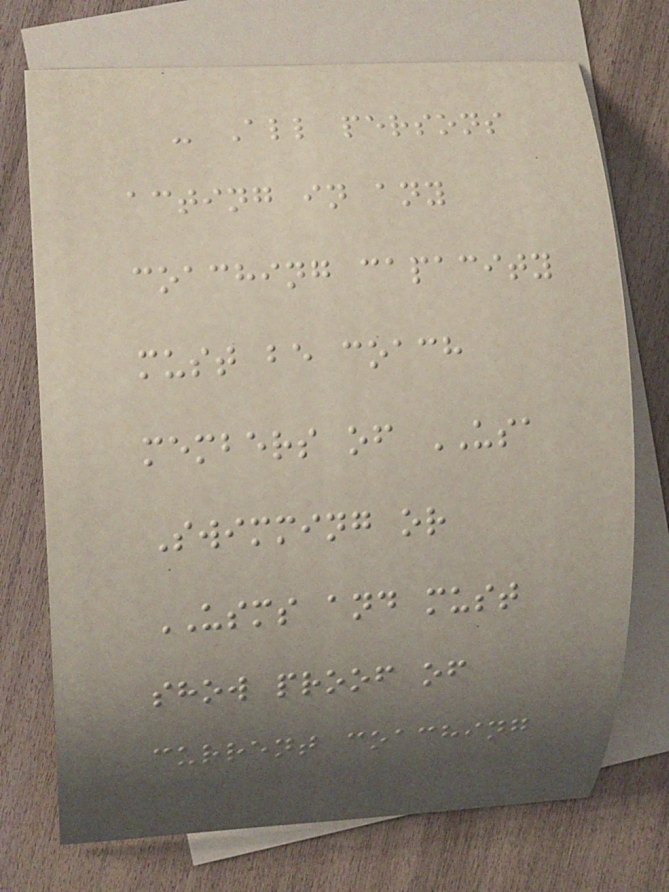- All persons
acting in any
coaching capacity
must be coach
members of USA
Swimming or
USMS and must
show proof of
current coaching
